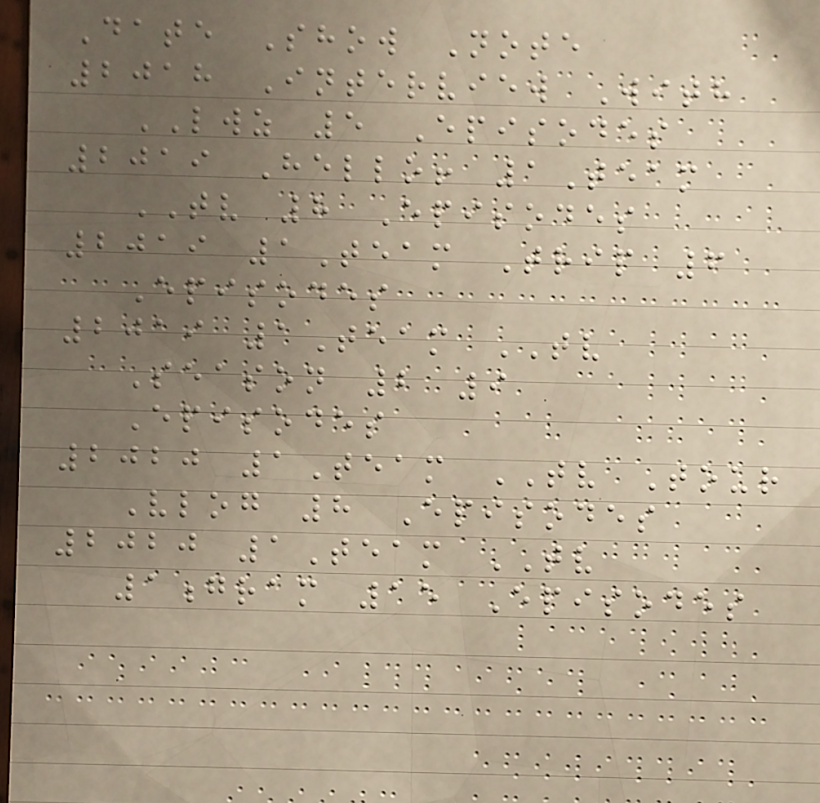Date Show Note
2018 Interview With
LWZ 5 Episodes
2019 Hello! 1Team
TV 8 Episodes
2019 1Team Trip 6
Episodes
2019 1Team TV
Season 2 9
Episodes
2020 1Team TV Tour
Vlog 8 Episodes
2020 1Team TV
1gram 15 Episodes
